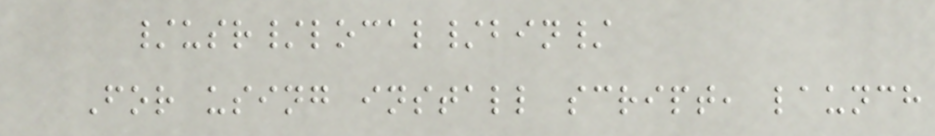/usr/local/bin/
For using install script, launch
